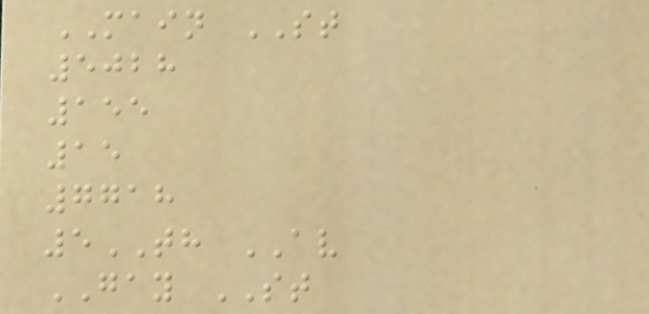MAIN ST
5028
155
15
7718
5TH AV
GAY ST
